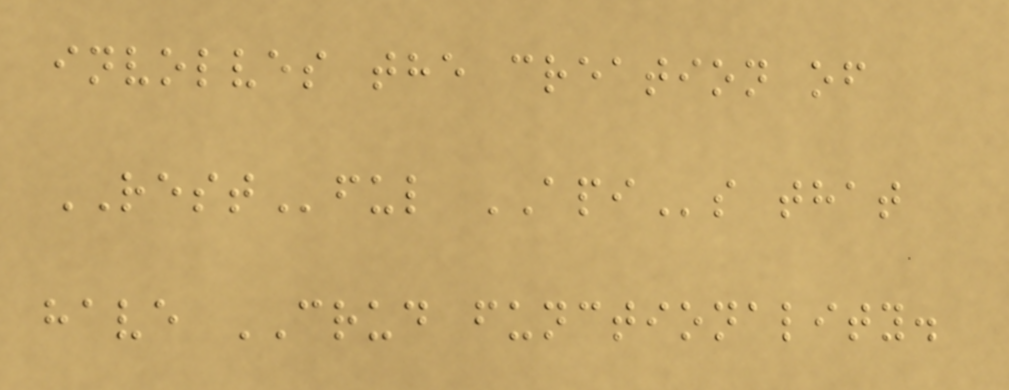involves the creation of
RESTful APIs that
have CRUD functionality.
